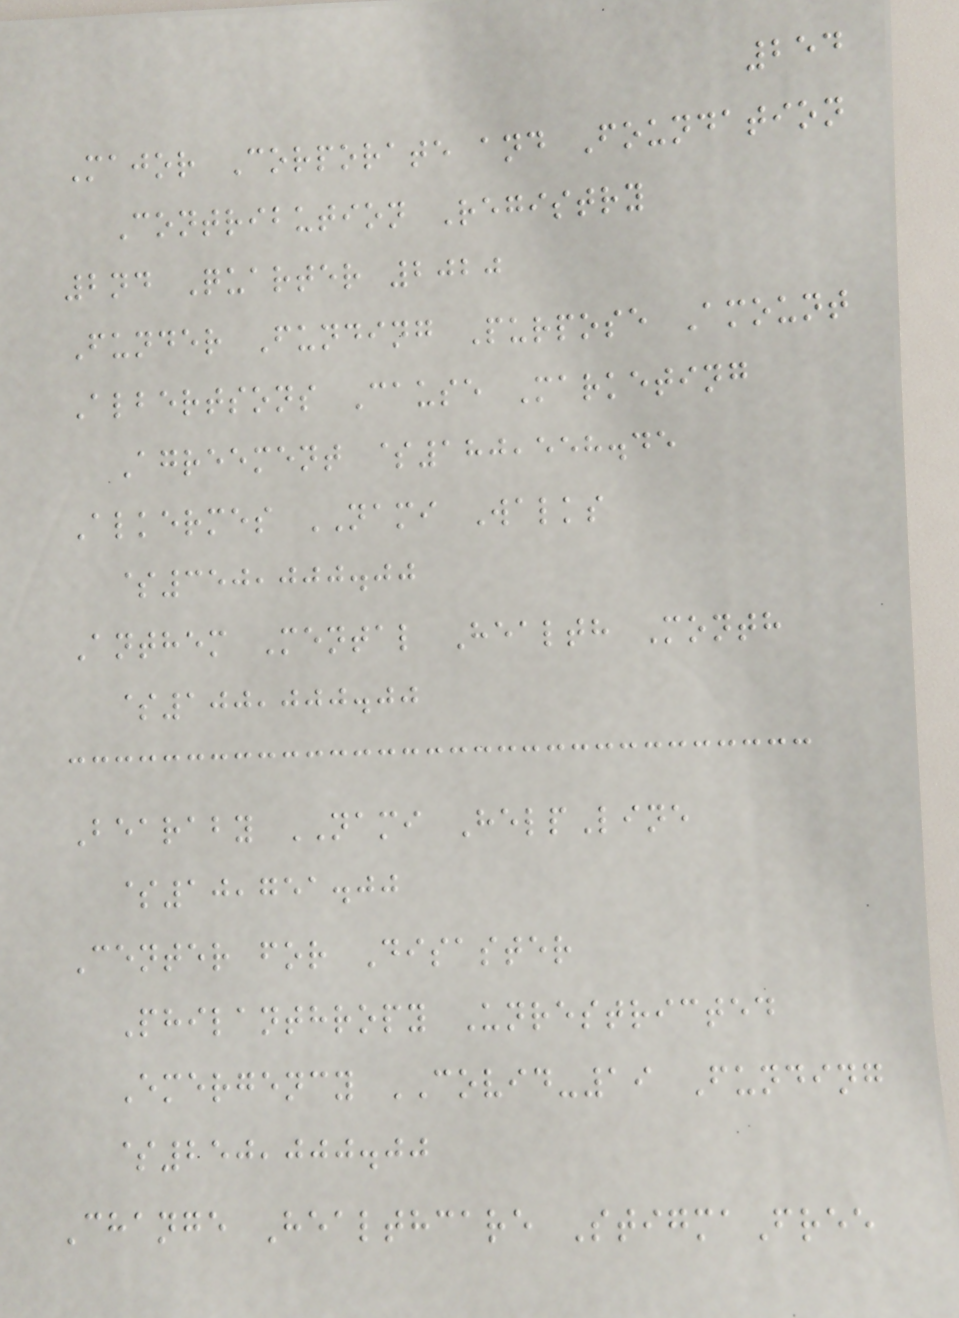254
Major Corporate and Foundation
Contribution Registry
2nd Quarter 2020
Funder Funding Purpose Amount
Albertsons Cause Marketing
Agreement $180,558.45
Alkermes NAMI Walks
$350,000.00
Anthem Mental Health Month
$100,000.00
Bearaby NAMI HelpLine
$10,751.00
Center for Disaster
Philanthropy Unrestricted
Emergency COVID-19 Funding
$250,000.00
Change Healthcare StigmaFree
